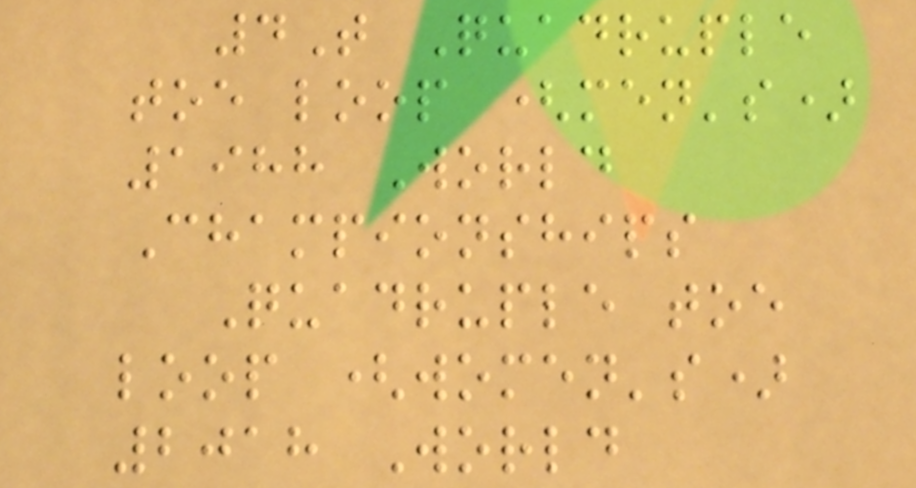4T Quadruple
toe loop (men's)
1988 World
Championships
Quadruple toe
loop (women's)
2018 World
